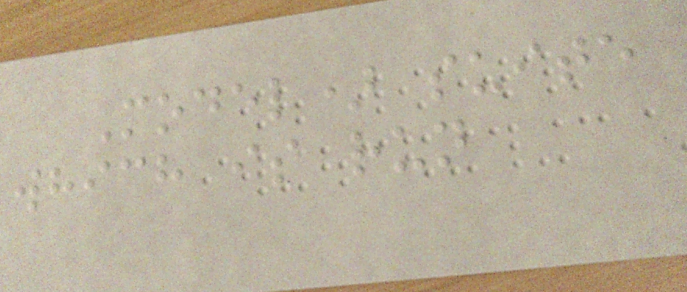Model) suite
which is run
